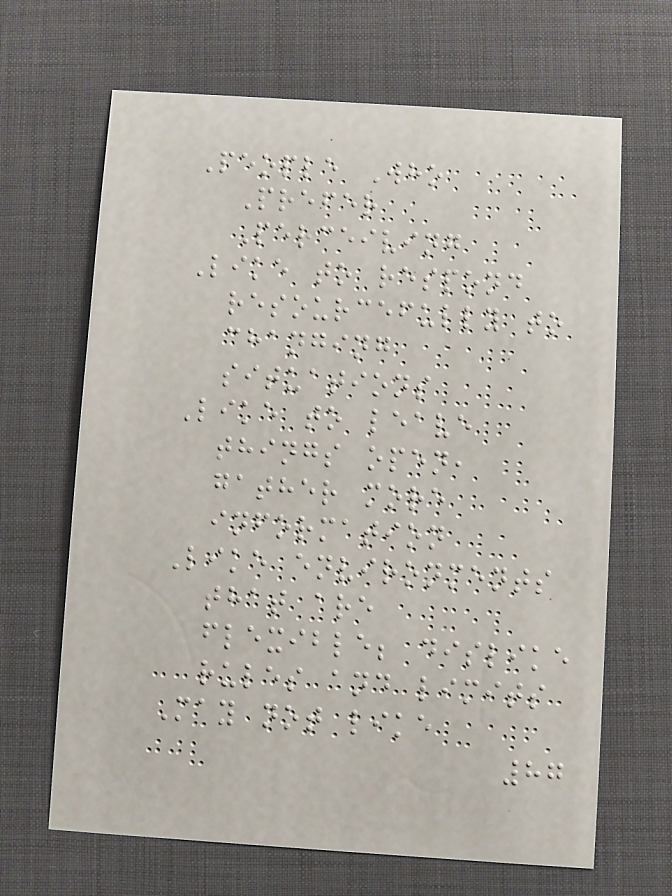People Who
Prefer
Perceiving
Like to respond
resourcefully to
changing
situations
Like to leave
things open,
gather more
information
Like environments
that are
flexible; dislike
rules and limits
May not like
87
